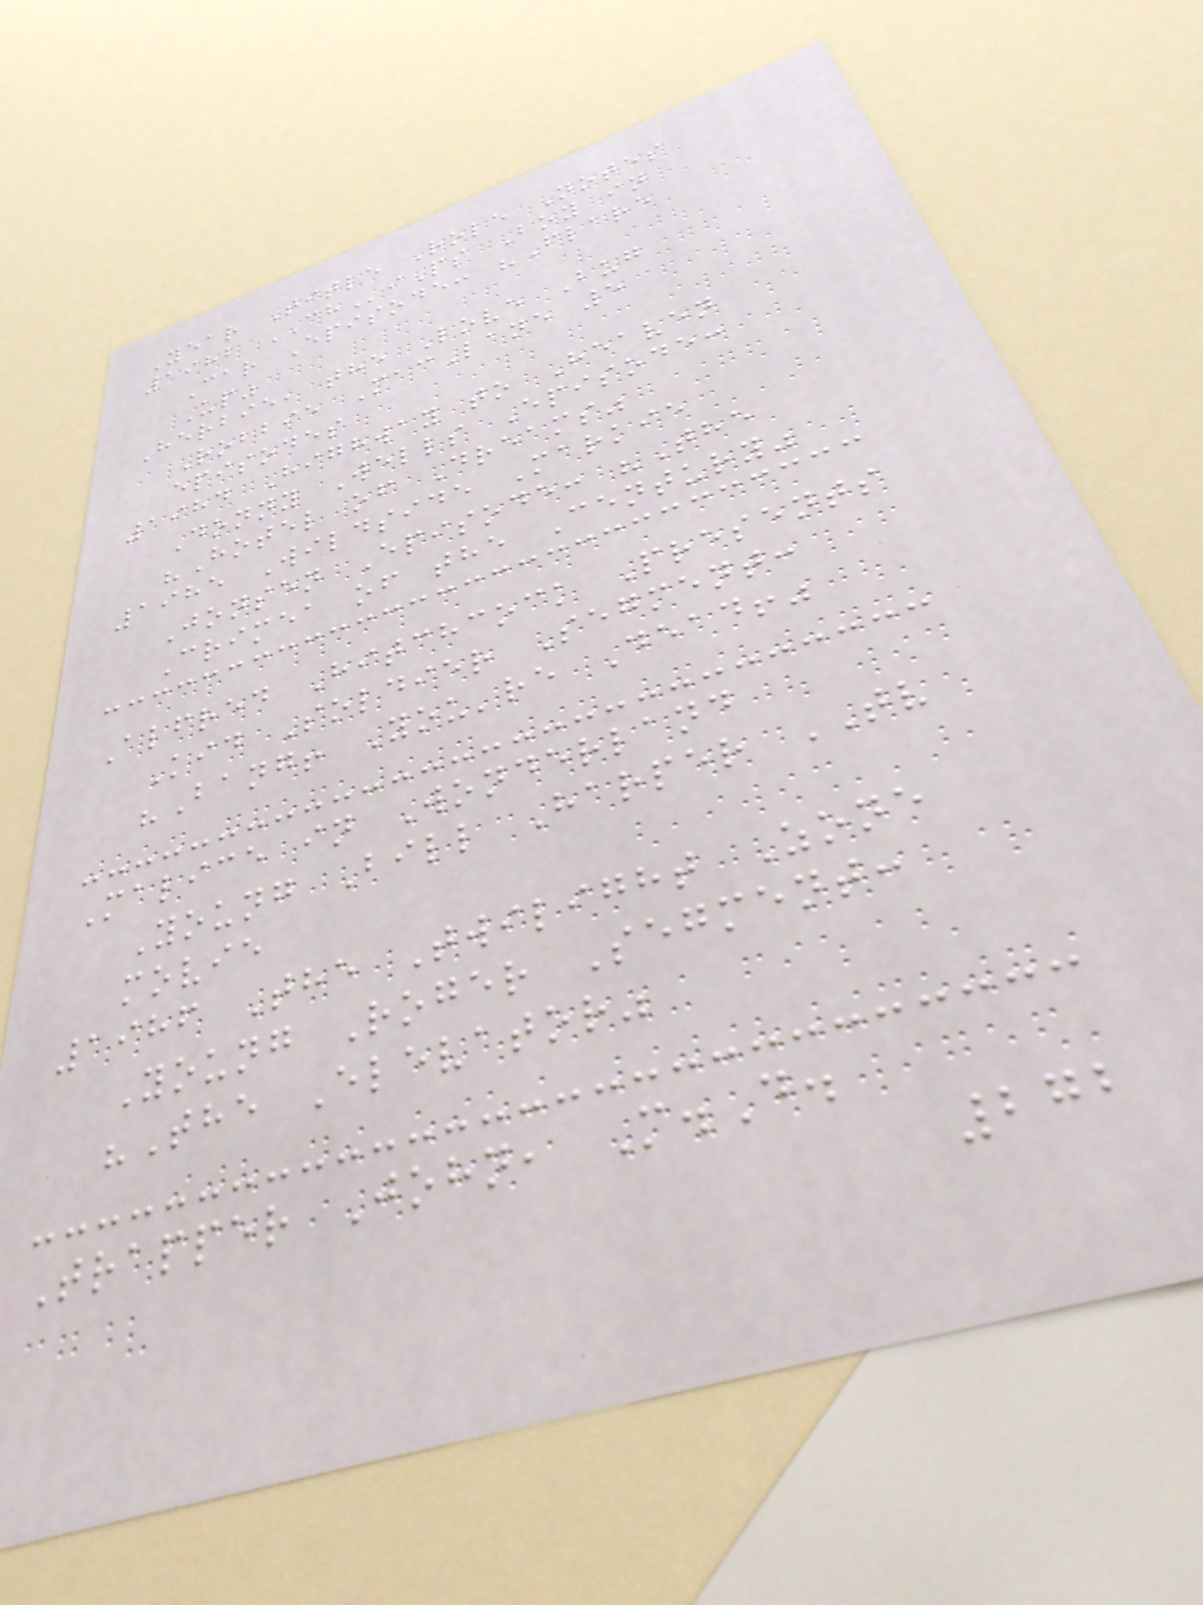Year Title Role Notes
1982 CHiPs Boy in
Car Episode: "Flare
Up"
Herbie, the Love Bug
Robbie MacLane 5
episodes
1984 Highway to Heaven
Donny Wells Episode:
"Hotel of Dreams"
1985 Wildside Markie
Jonsen Episode: "The
Crimea of the Century"
Alfred Hitchcock Presents
Kid Soldier Segment:
"Bang! You're Dead!"
Malice in Wonderland
Young Bill Harper TV
movie
1986 The Twilight Zone
Young Roger Segment:
"The Elevator"
Trapper John, M.D.
272
